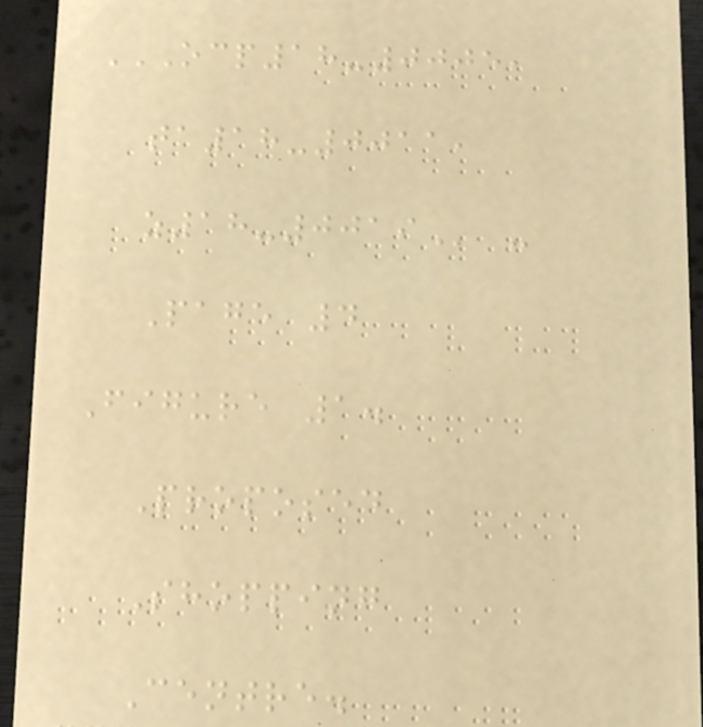OCP18-0005,
TA18-0011,
Z18-0019 -
Page 4
Figure 1.
Proposed
Shopping
Centre.
